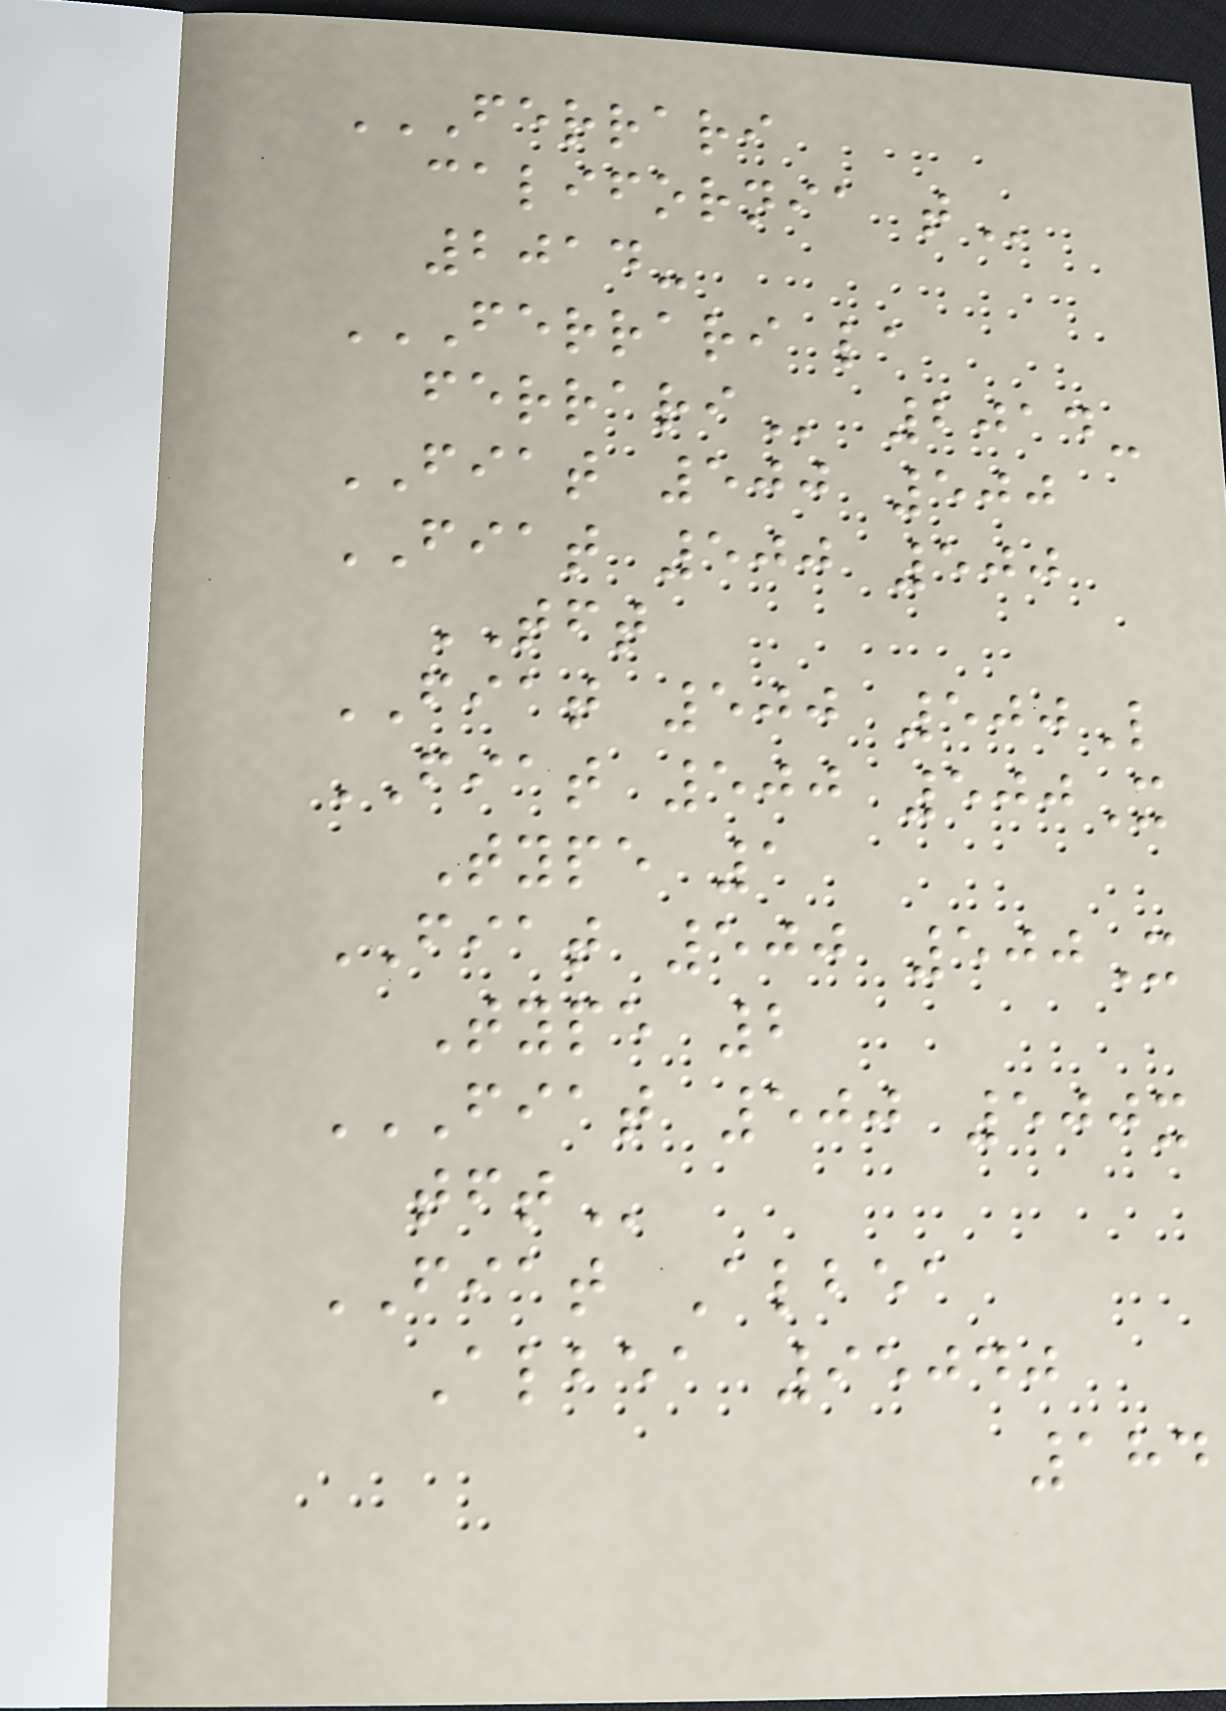FERRARI
CALIFORNIA T
2014-
FERRARI LA
FERRARI 2014-
FIAT 500 500
FIAT 500 500
TFT
FIAT 500 500L
FIAT 500 500X
Type 1
FIAT 500 500X
Type 2
FIAT 500 500X
TFT
FIAT Albea
Albea 95040
184
